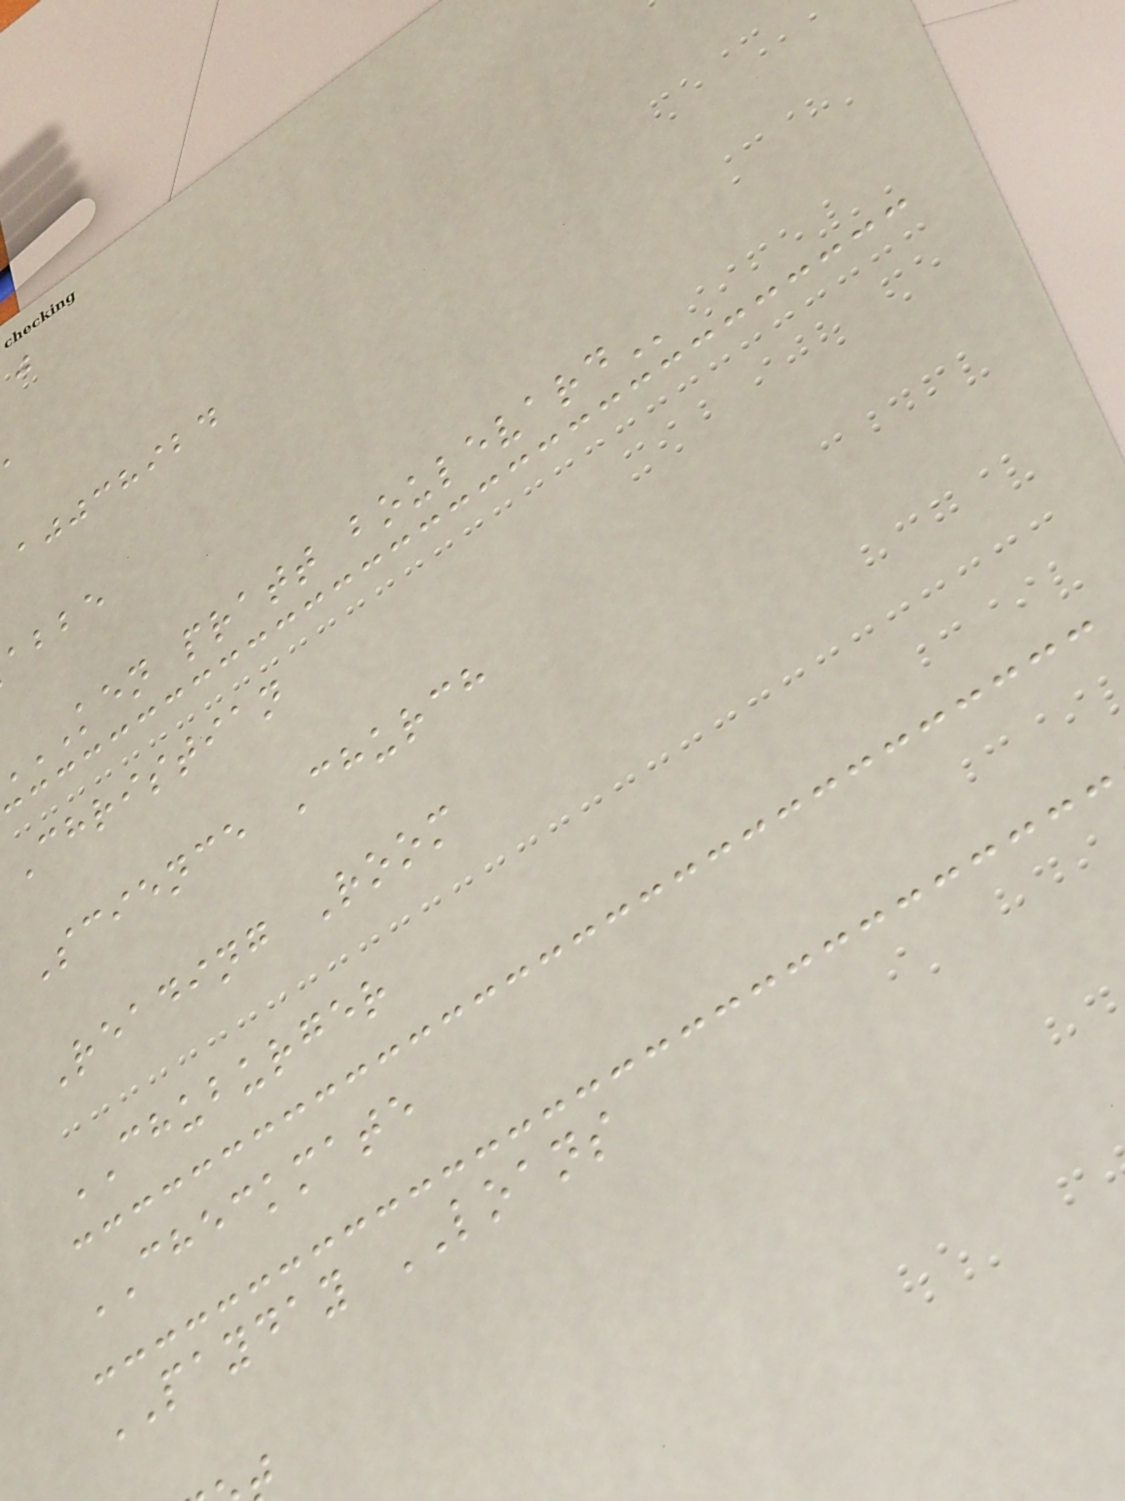ajjchibd
abbe
KEN pratt
Christian
Science Church
Reading Room
CHUBURGER
CHECKMATE
PAYDAY LOANS
